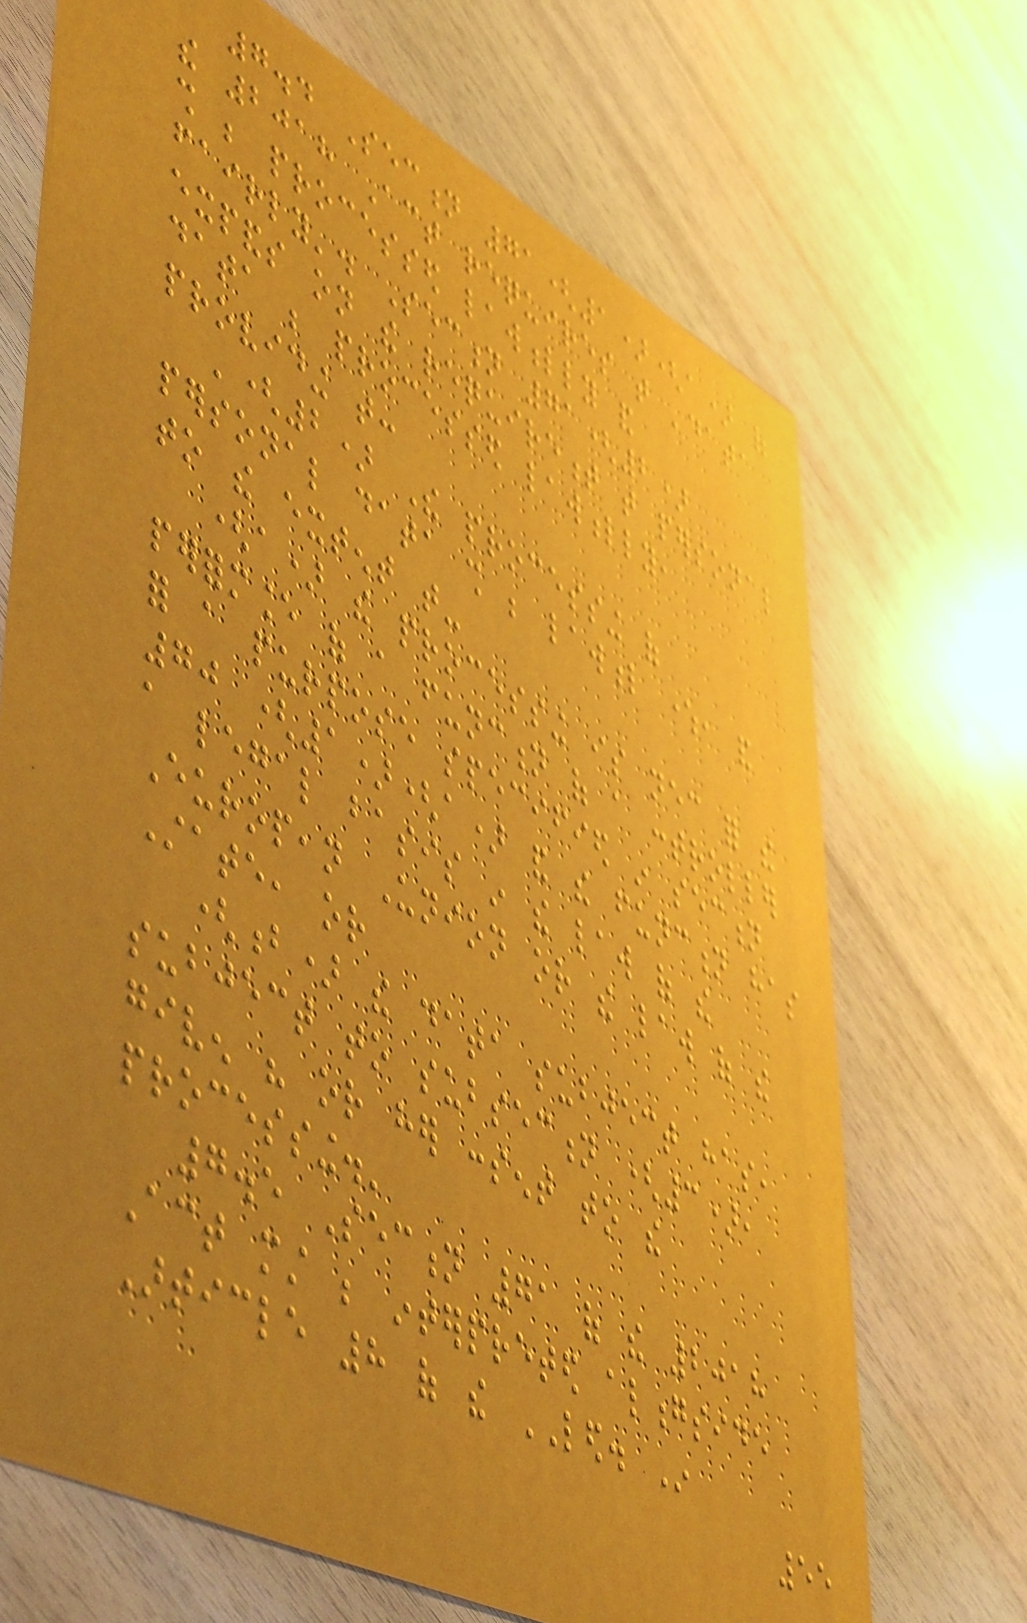7.4 Section 71(1)(a) of
the 2018 Act requires that 'data
shall be processed lawfully and
fairly'. Section 71(2)
expands on the requirement that personal
data be processed lawfully,
providing that:
'(2) The processing of
personal data shall be lawful where, and
to the extent that-
(a) the processing is necessary for the
performance of a function of a controller
for a purpose specified in section
70 (1)(a) and the function has
a legal basis in the law of the
European Union or the law of the
State, or
(b) the data subject has,
subject to subsection (3),
given his or her consent to the
processing.'
7.5 Section 71 of the 2018
Act must be interpreted alongside
Article 8 of the LED. In
55
